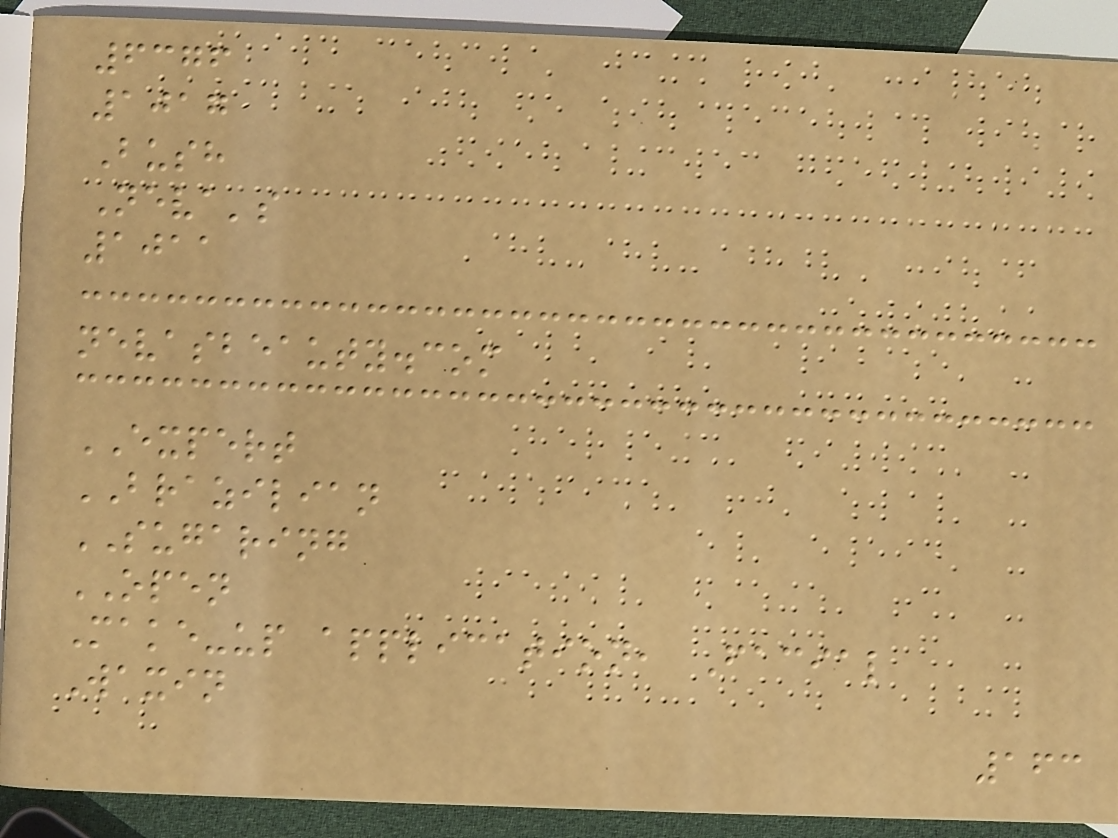6376
1017
Bush
Neva's
1011
nevasbeauty.com
EXPERT
BRAZILIAN
SUGARING
OPEN
Make-up application, Facial
Waxin
163
